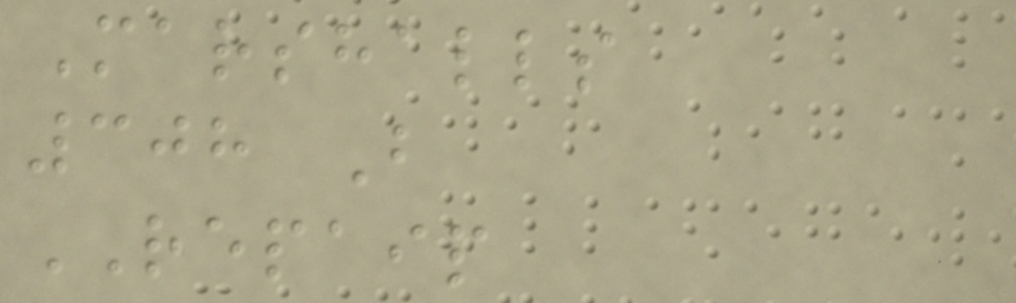Marshalls
308 B
REPAIP
